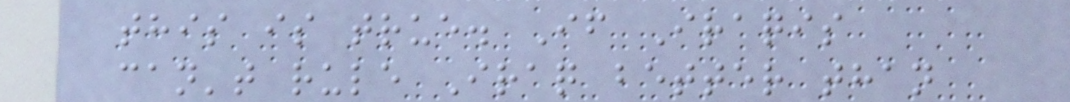this is true. If Iraqis
can't rule Iraq better than
